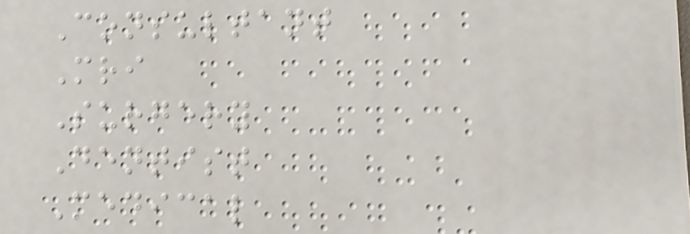Consultant
Mri
Surgery
Dentist
Medical
